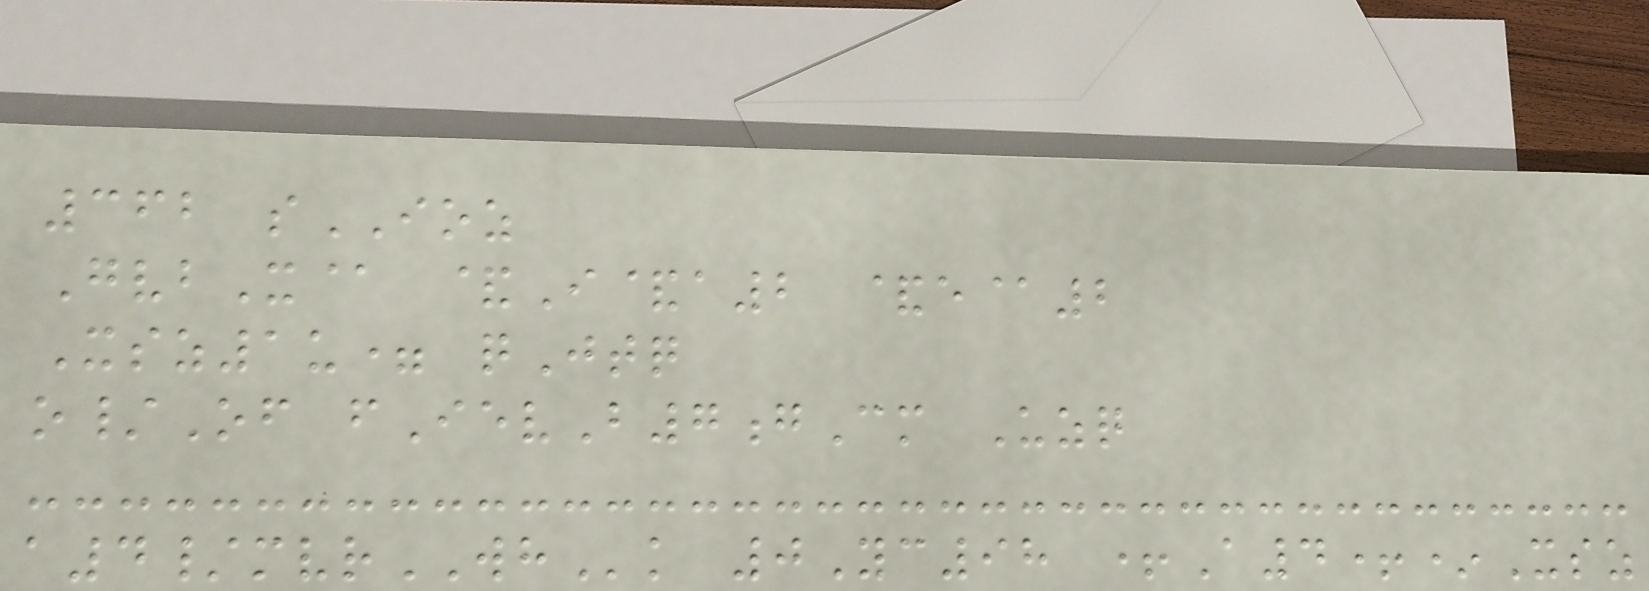362 sIOZ
GvbX@ &I&a2 &e@2
Xsz1u= qJtq
o/Of fIevB7gCm Uzq
a4/mvrWHk 0Yc98 +A4+*Xsz
